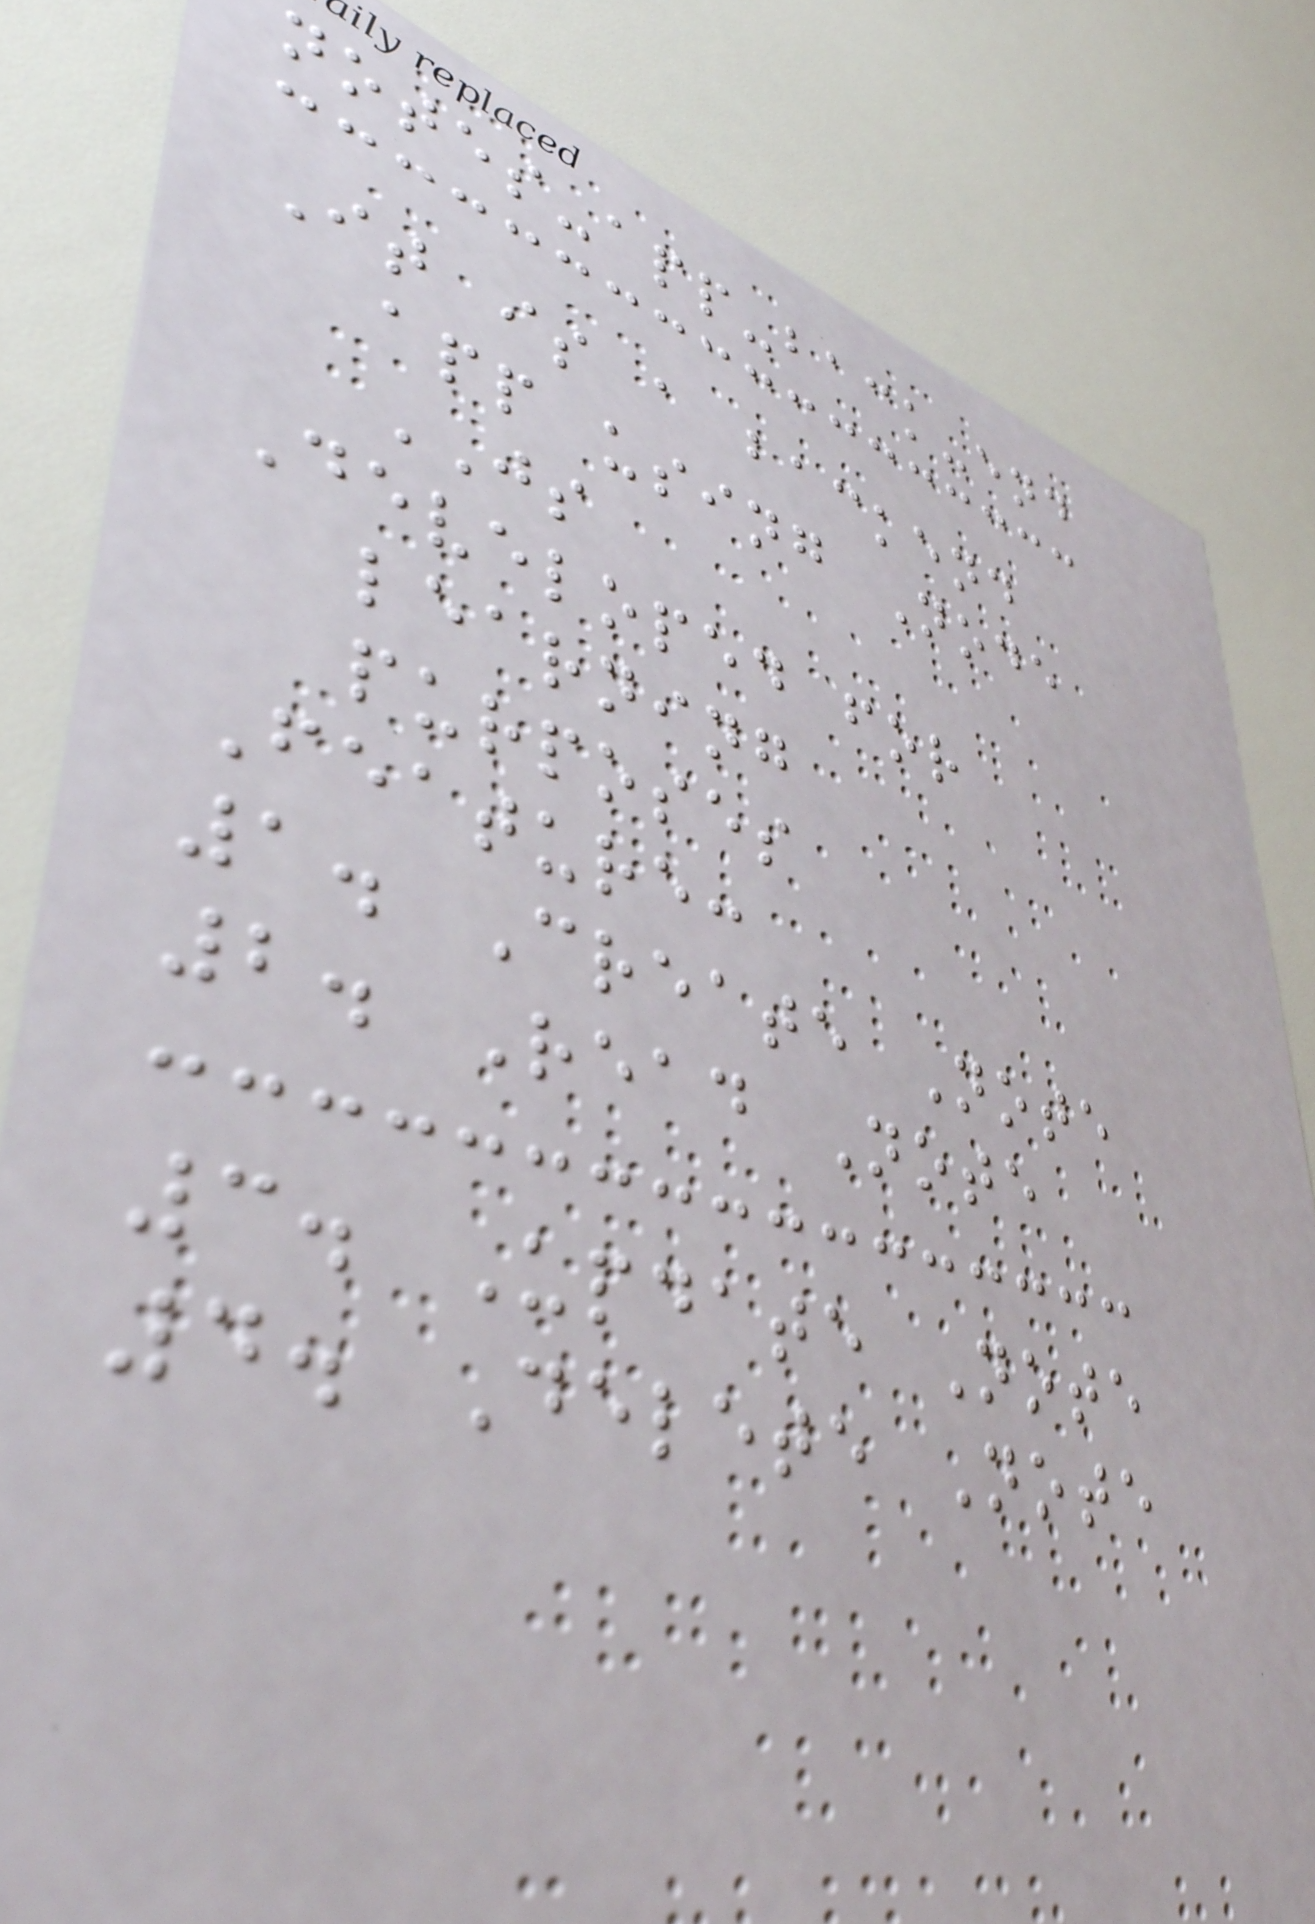notes-app-back-end
It is a backend
app using Node
JS
Developed for
learning
purposes
Feature:
1. Create Note
2. Read Note
3. Update Note
4. Delete Note
